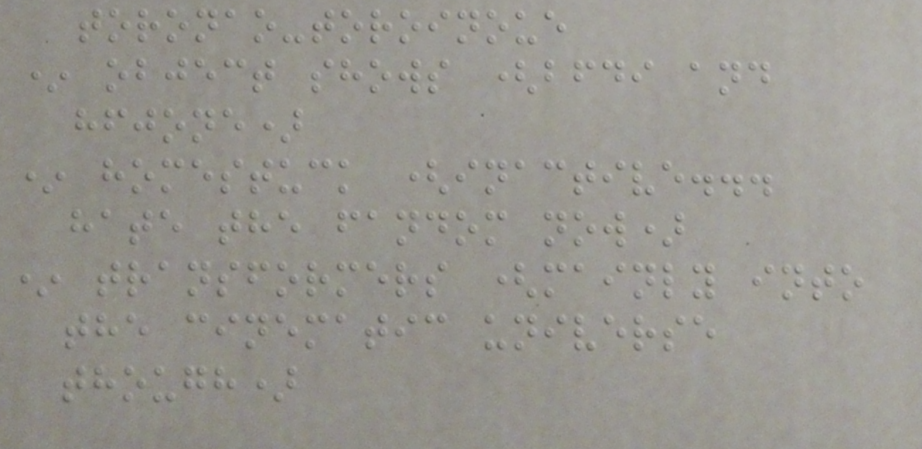toronao-toroinoue
* object shows (bfdi and
hfjone)
* homestuck (inactive...
hate the fandom now)
* transformers (mainly into
the cinematic universe
though)
